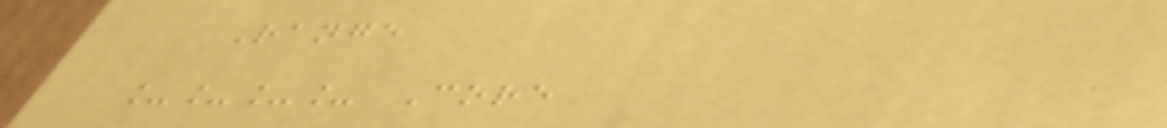Range
____ Core
